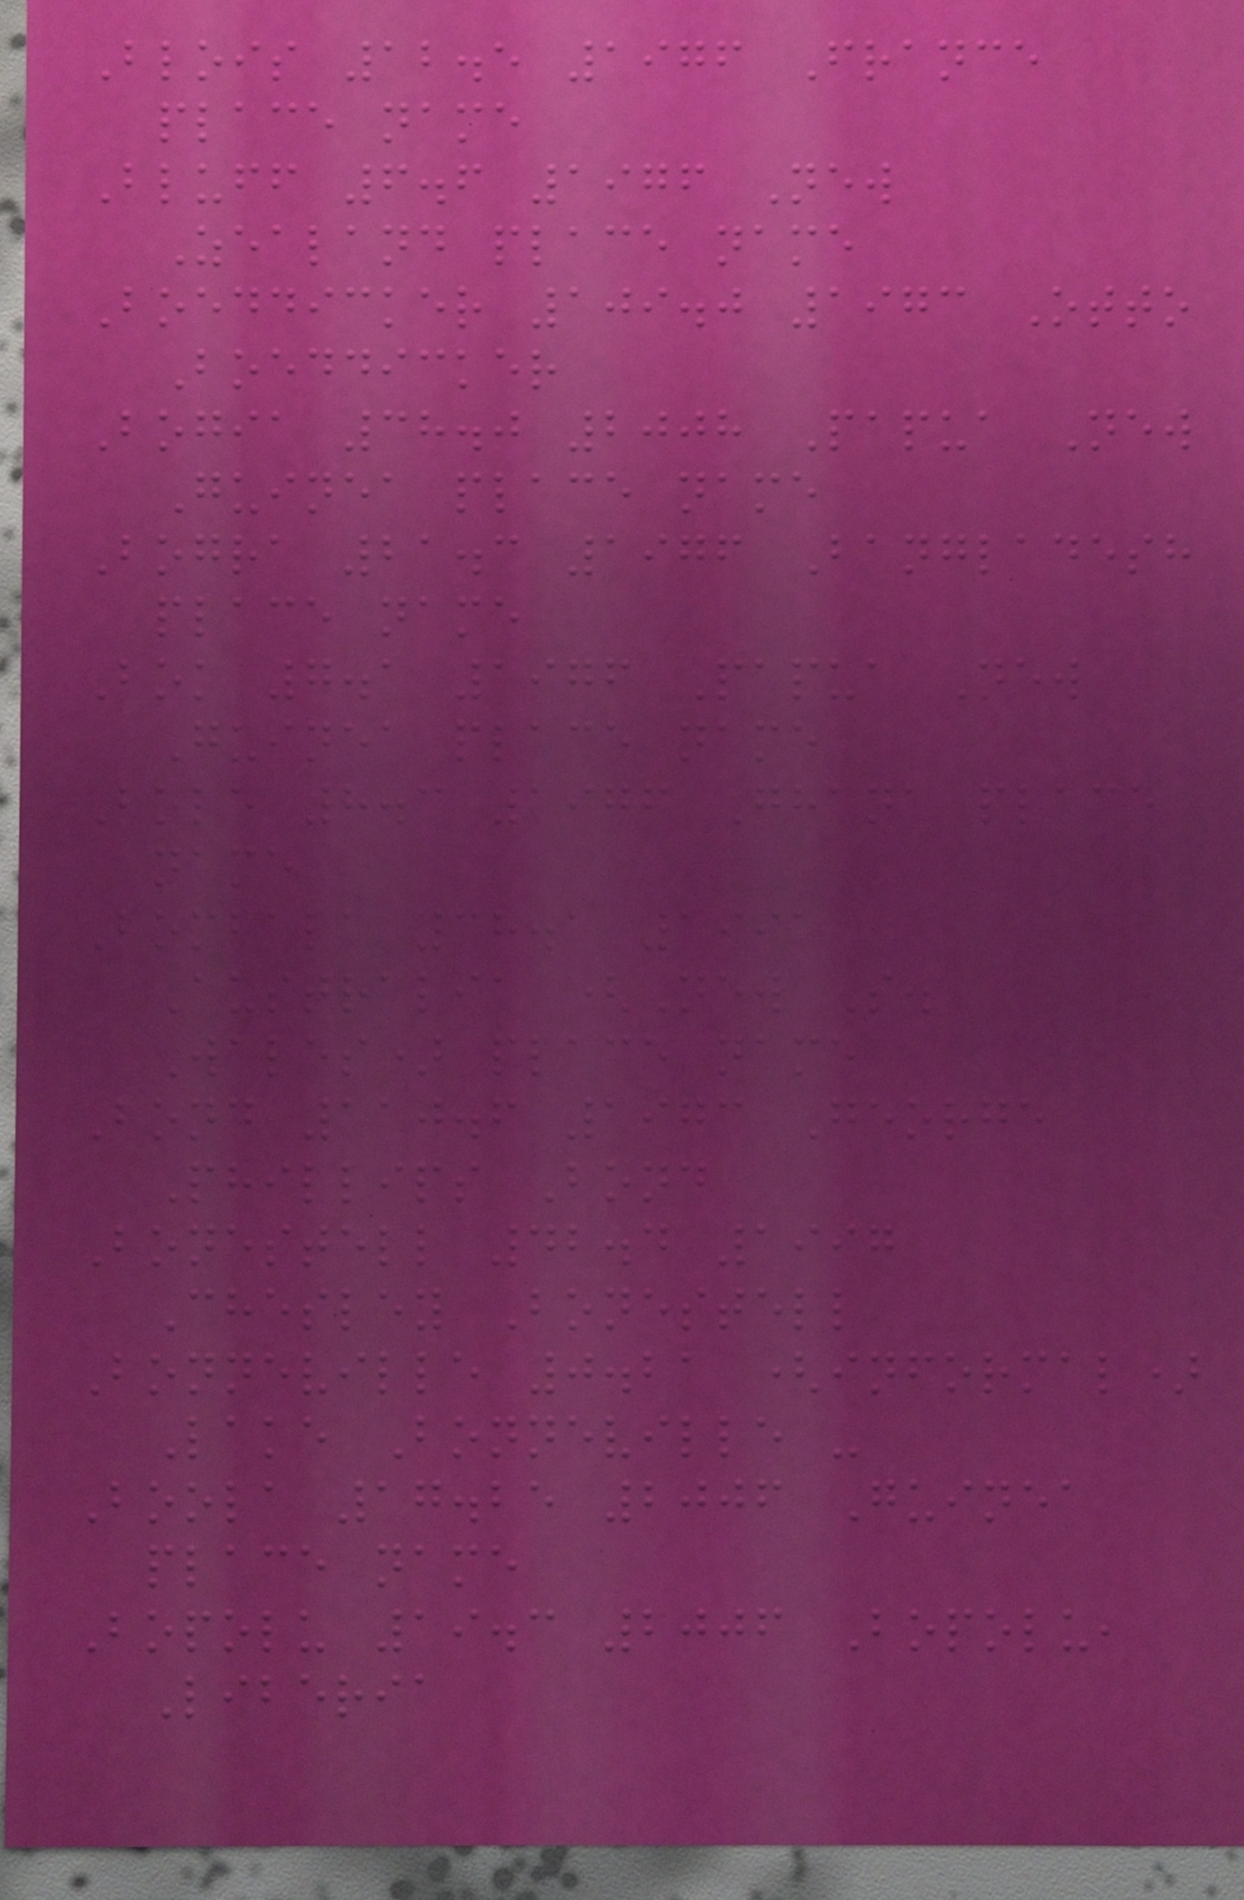Blois 12.5 1976 France
place name
Bluff 6.6 1976 New
Zealand place name
Boeddicker 109.0 1973 Otto
Boeddicker
Bogia 38.0 2008 Papua New
Guinea place name
Bogra 21.3 1976 Bangladesh
place name
Bok 7.1 1976 Papua New
Guinea place name
Bole 8.3 1976 Ghana place
name
Bombala 38.1 1991
Australia (New S.
Wales) place name
Bond 110.6 1973 George
Phillips Bond
Bonestell 42.4 1997
Chesley Bonestell
Bonneville 0.21 (informal)
Lake Bonneville -
Boola 17.25 2006 Guinea
place name
Bopolu 19.3 2006 Bopolu,
Liberia
